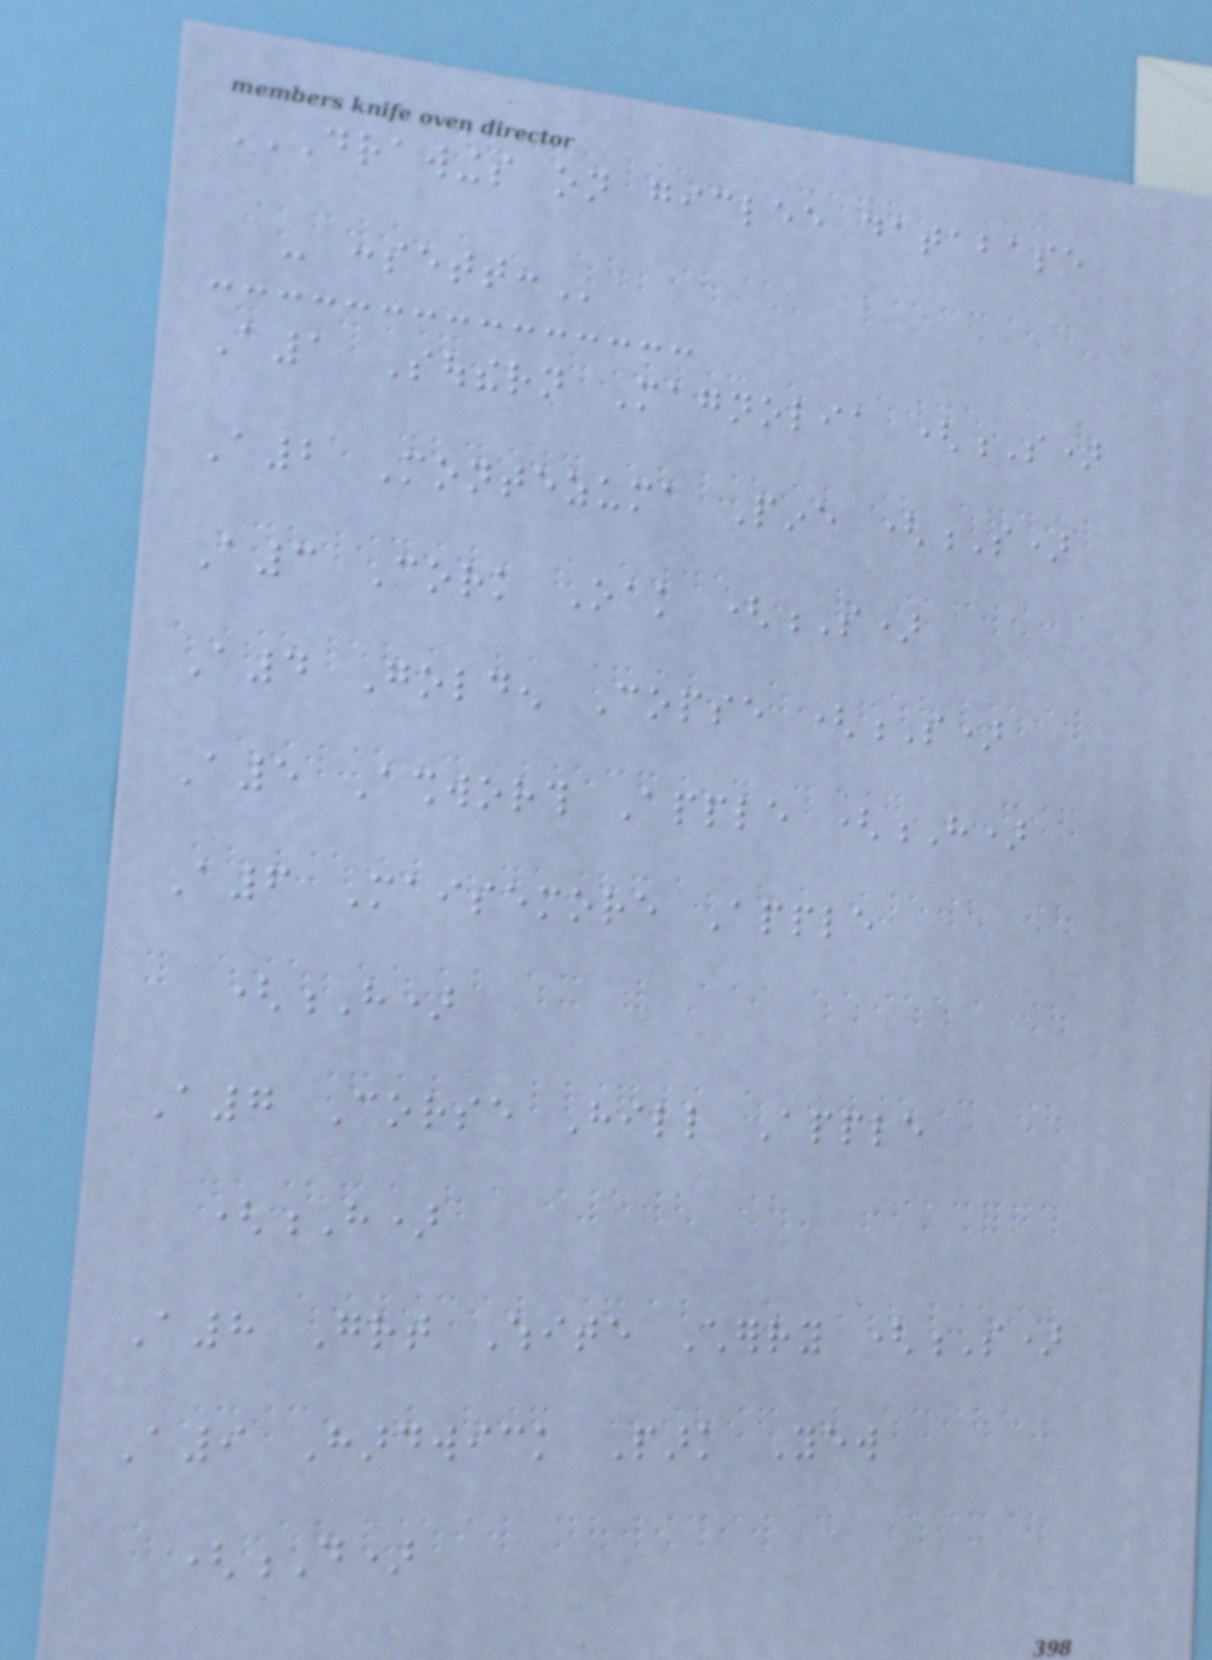DRAWINGS ON GICLEE DATABASE
- CONSETT:
A1 Southern Magnolia (S)
A2 Montezuma Pine (S)
A3 Cork Oak (S)
A4 Golden Copse (S)
A5 Ashworth Apple (H)
A6 Maisemore Apple
(H)
A7 Corse Hill Apple
(H)
A8 Great White Cherry (S)
A9 Hardwick Park Yew
(D)
